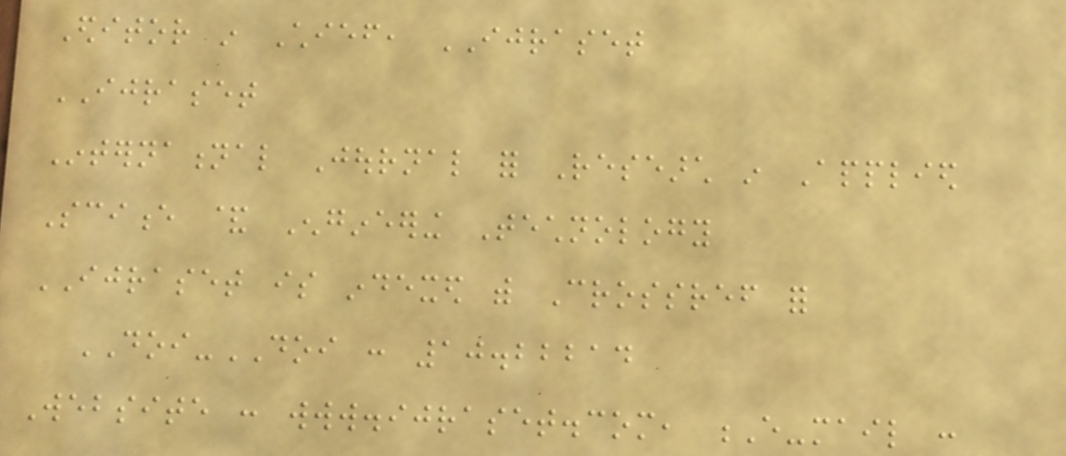Editor in Chief, IJRASET
IJRASET
International Journal for Research in Applied
Science & Engineering Technology
IJRASET is indexed with Crossref for
DOI-DOI : 10.22214
Website : www.ijraset.com, E-mail :
